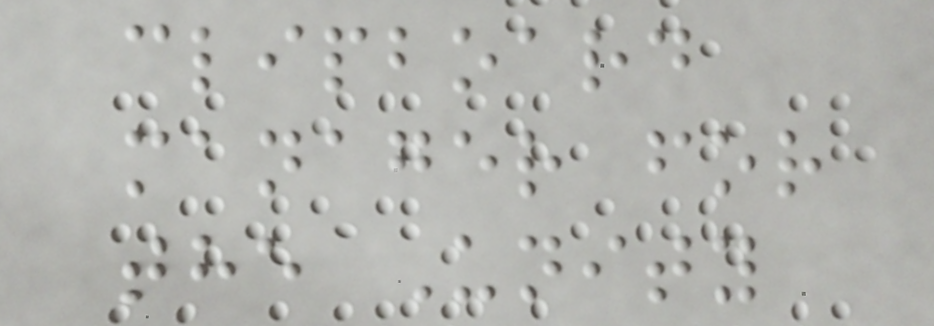clipboard
manager for
the Unity
